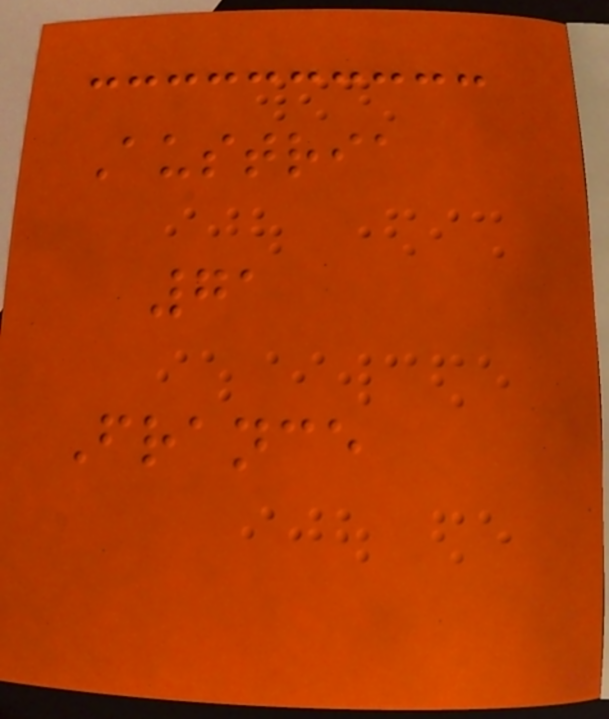Austria
71
France
